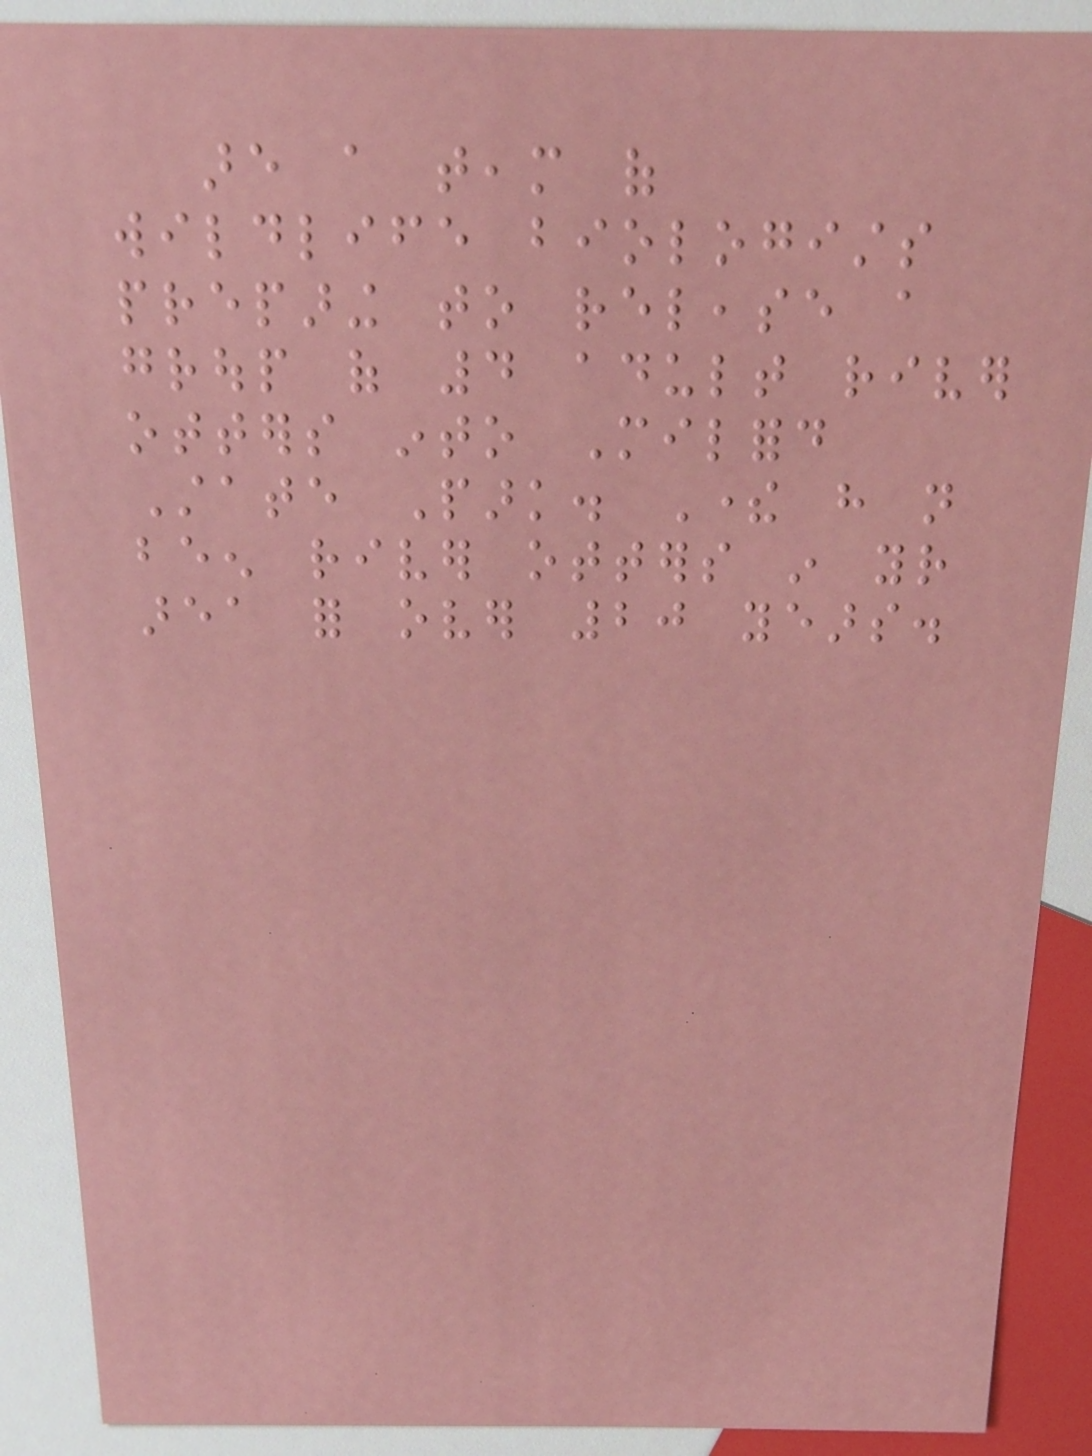are a team of
wildlife biologists
preparing to release a
group of 4 adult river
otters into Milford
State Park. There have not
been river otters in your
area for over 20 years.
